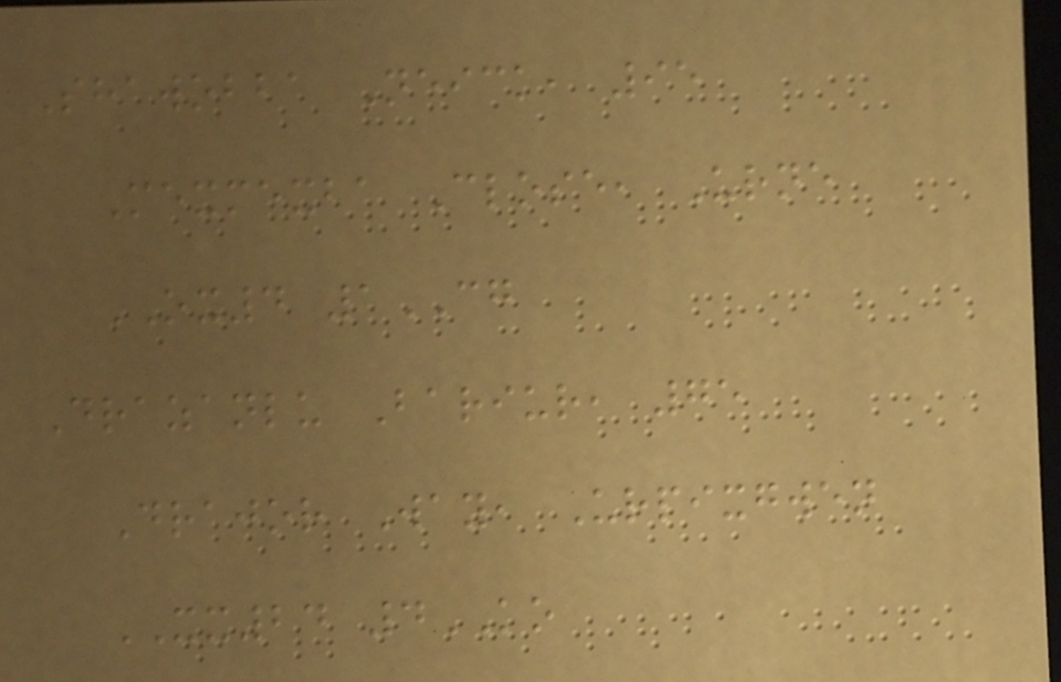Shawobba Neick, 95
Mexmexba Close, Urne
OX4 1CG
Drazanlu Bariur, 75
Drajor Way, Urpixgwen
XX24 4KO
